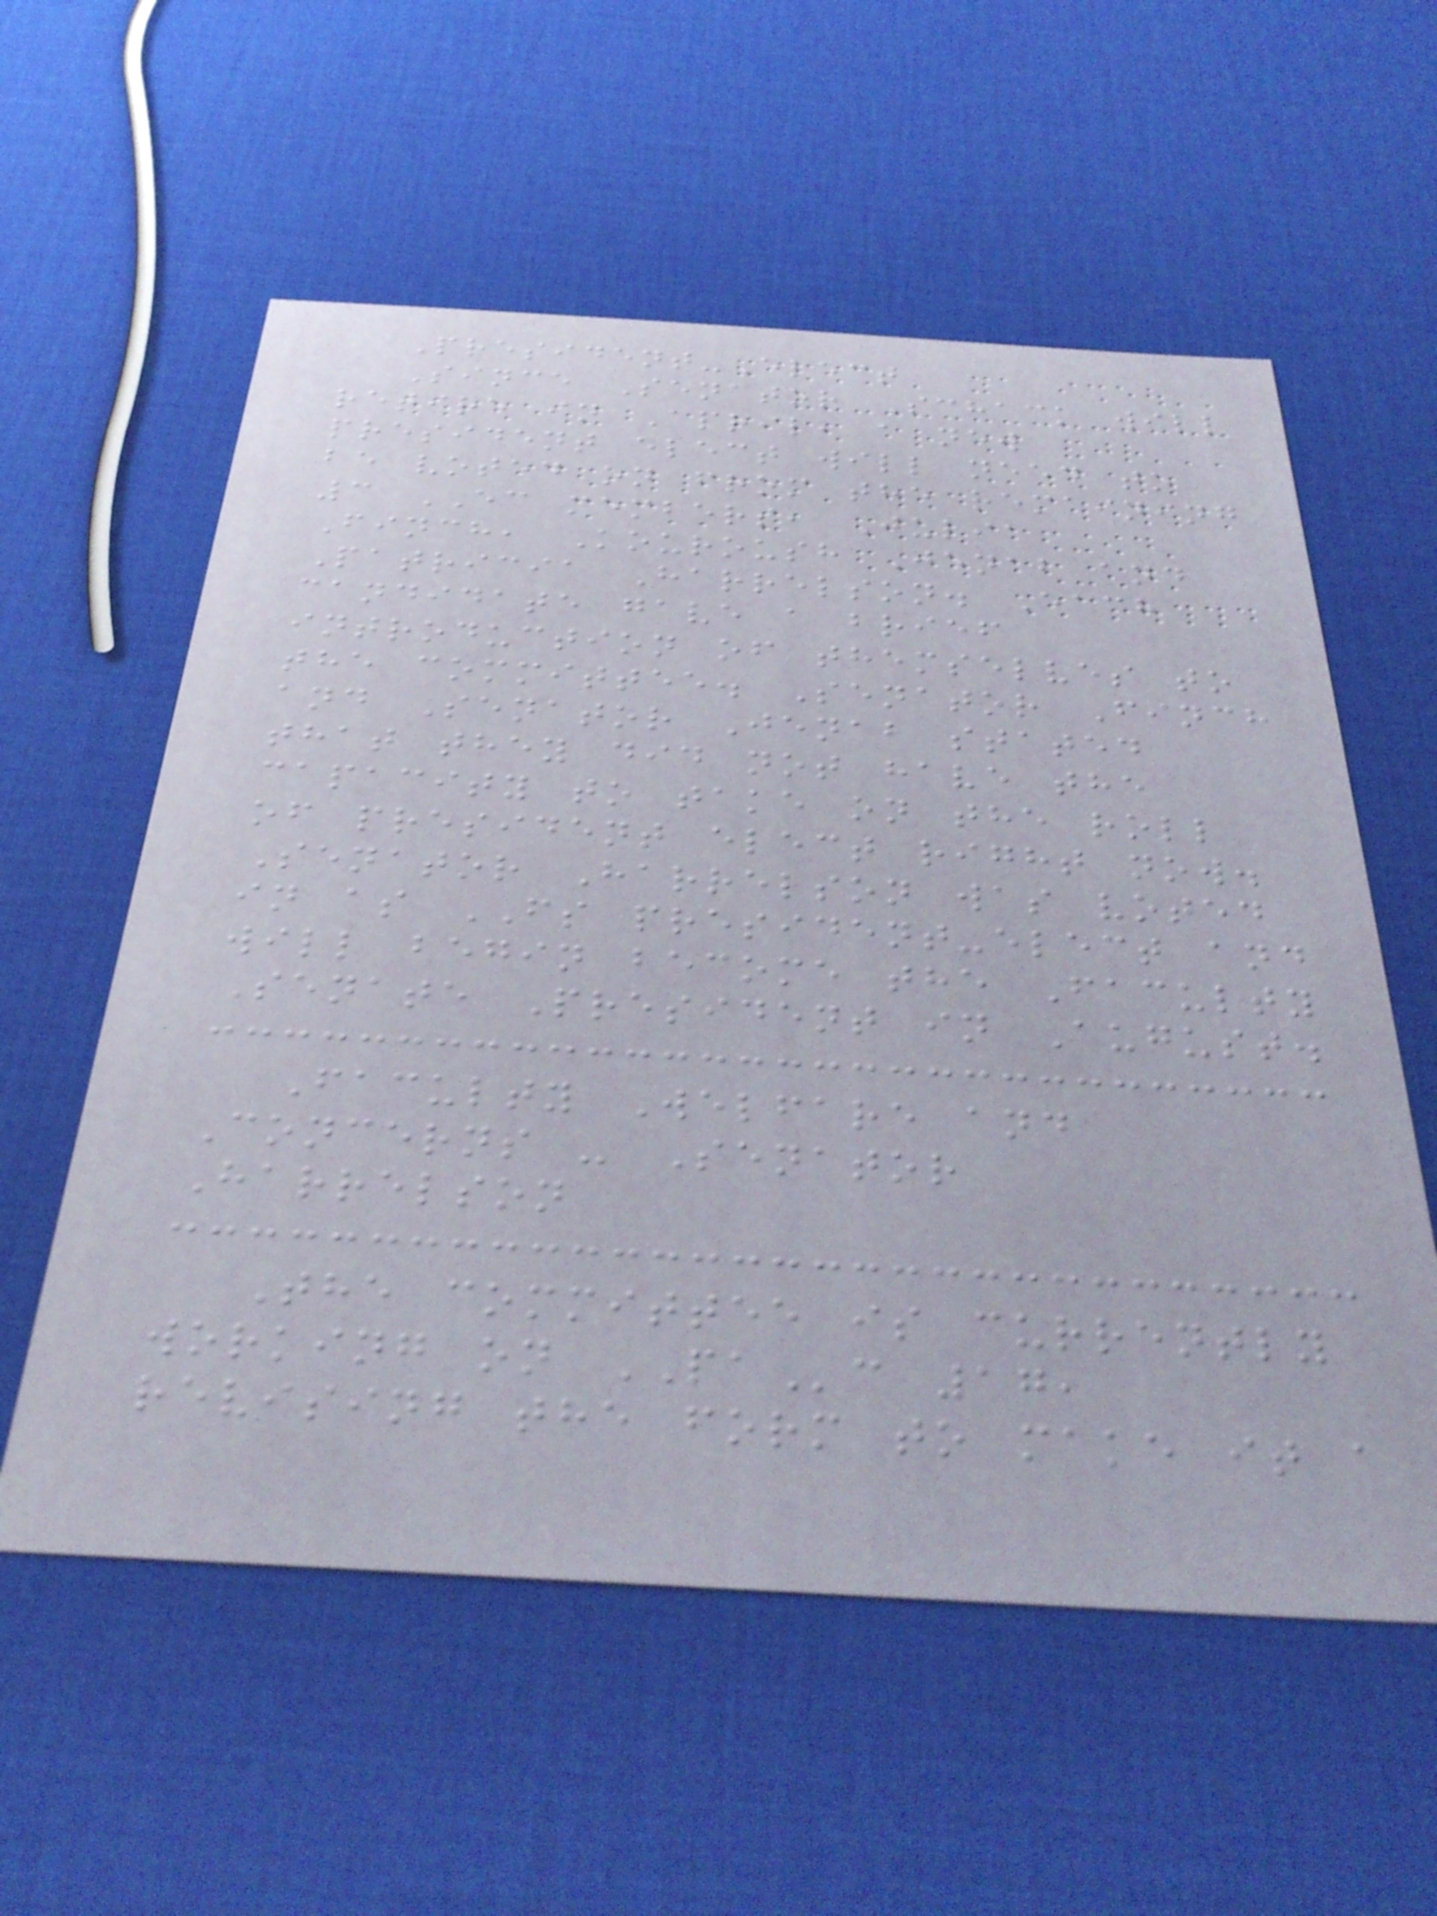President-Elect
Since Senator Schack will
retire in April, a new
president elect will need to
be voted on from the remaining
3 EC members, Julia
Finch, Kouroush Jenab and
Patricia Harrelson. Each
candidate gave a brief
introduction of themselves to
the committee. Senator Finch
and Senator Jenab stated
that they did not have the
capacity to take on the roll
of president elect right now.
Senator Harrelson was voted
in as FS president-elect and
will begin become the Faculty
Senate President in August.
Faculty Welfare and
Concerns - Senator
Harrelson
The committee is currently
working on PAc 17,
revising the form to make it a
